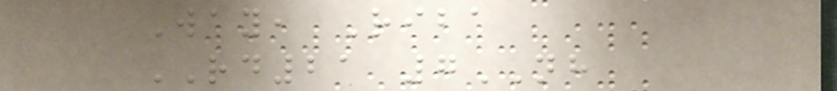Way, Riba
RD21 7NH
